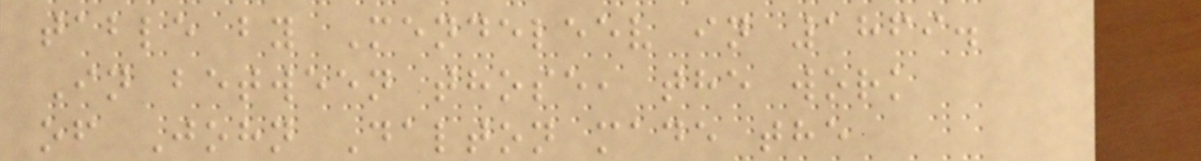table by Mendeleev in 1869.
In between those, the work
of John Dalton made the
